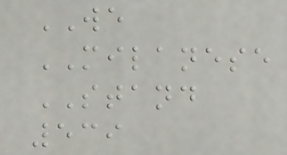WE
MILANESE
STAND
539
